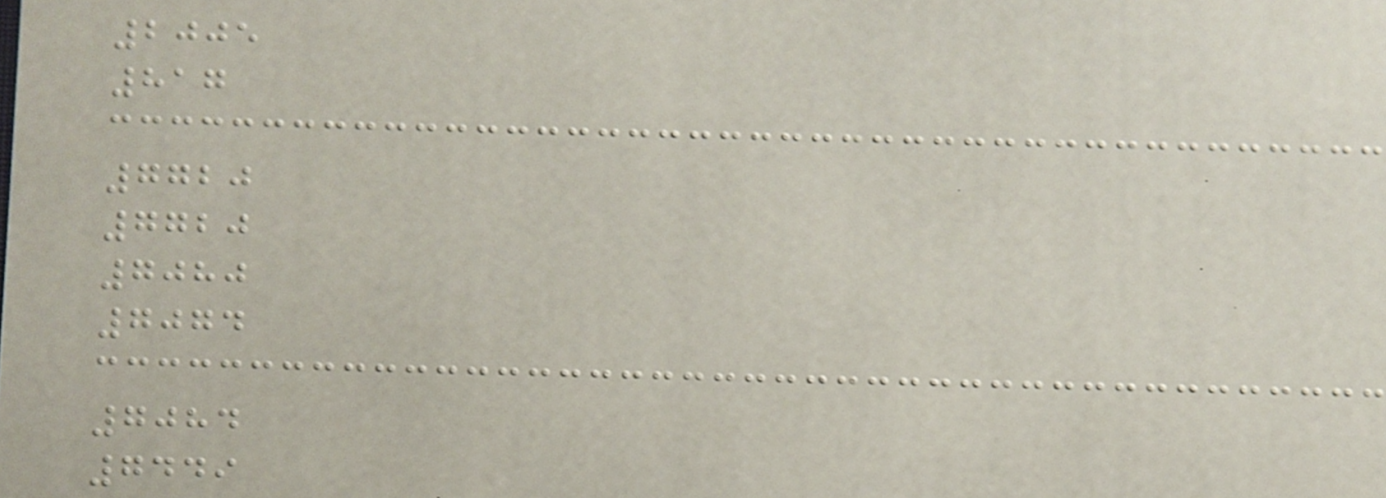2005
817
7720
7720
7080
7074
7084
7449
